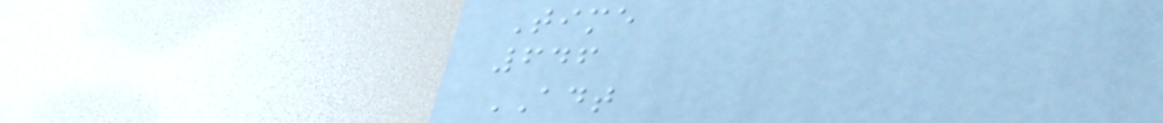Time
646
ADT
